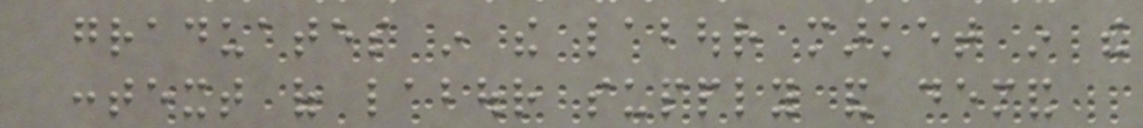graduates in the labour market in the
context of labour supply and demand
